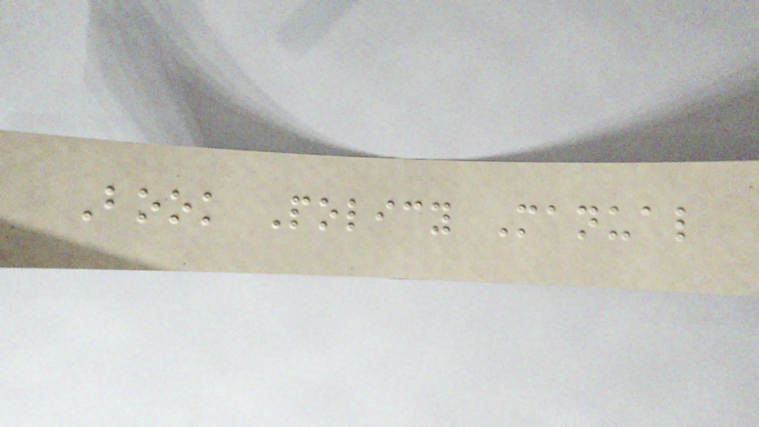Book Policy Manual
